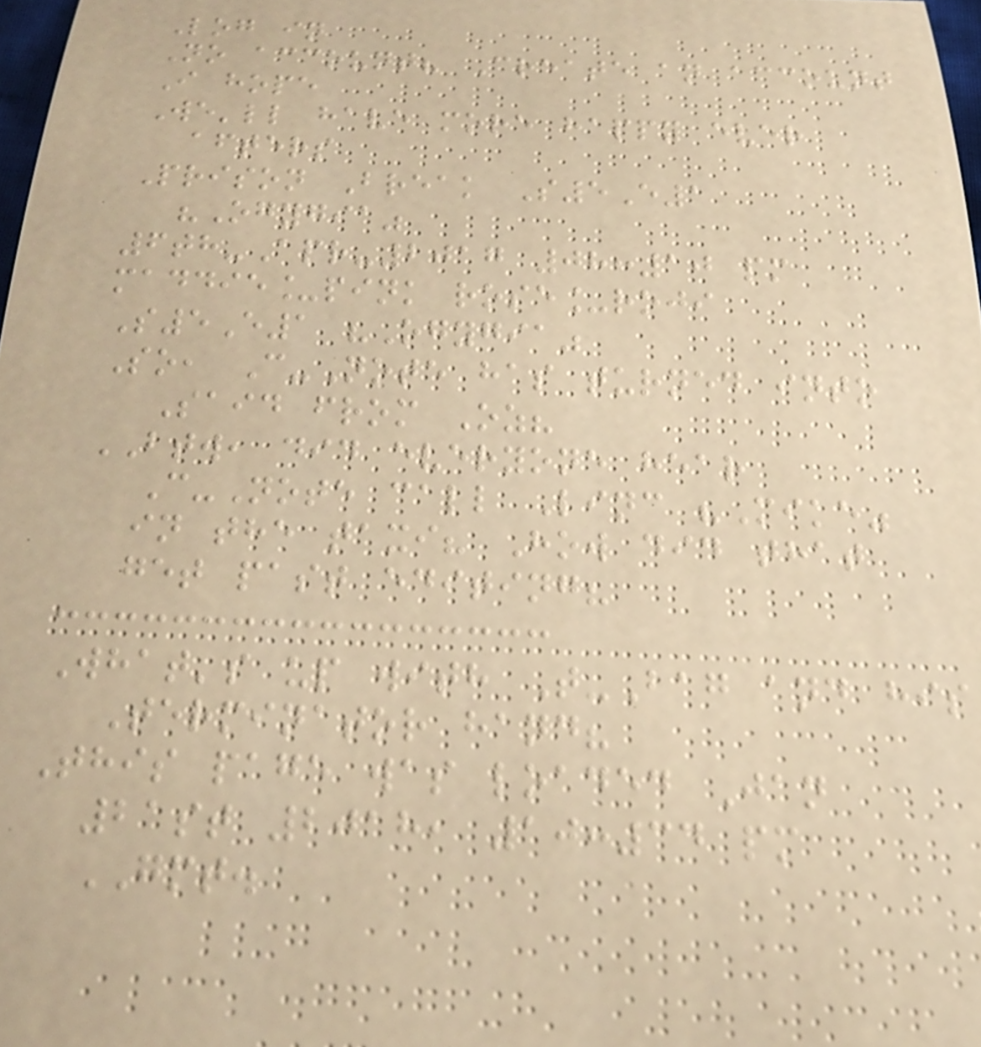Log in
No account? Create an account
I hope
We'll have more happy ever
afters
Prison Break S5E1
"Ogygia"
6th-Apr-2017 08:10 pm
maddie_pink rose_roji
S5E1 "Ogygia"
So, C-Note has turned into
Said from Oz?
BTW, did everyone hear
C-Note call Linc "Mike"
in the taxi? How did that
get past editing?
What's up with T-Bag and his
Terminator hand?
This page was loaded Jan
21st 2018, 10:34 pm
GMT.
